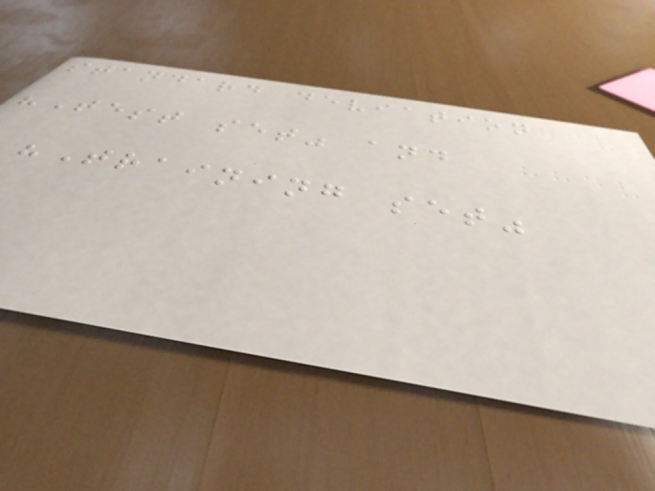standard deviation
"Test set" and
"Training set"
